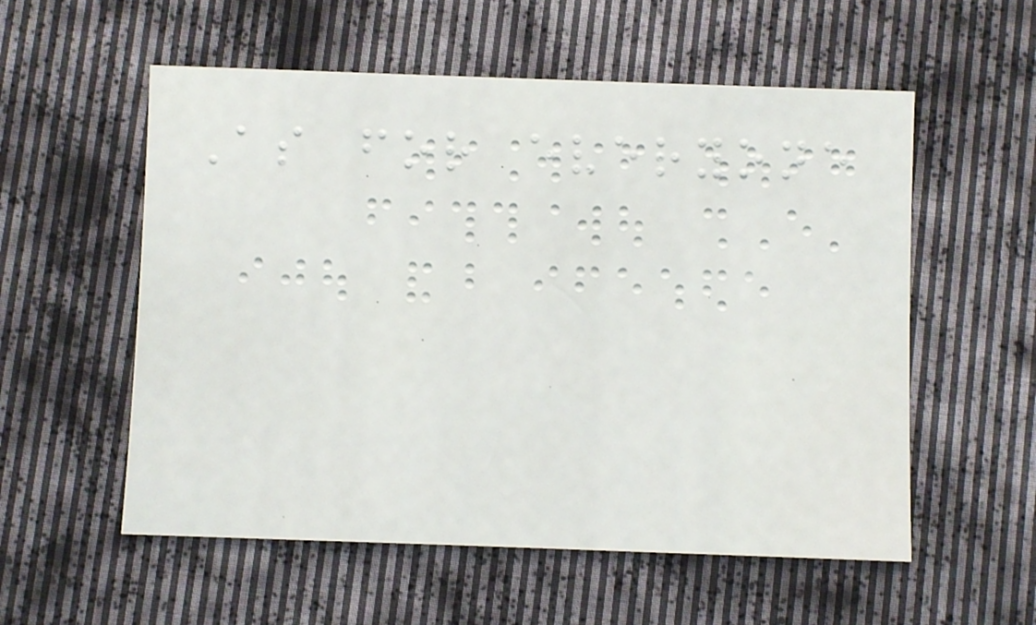As for everyone
